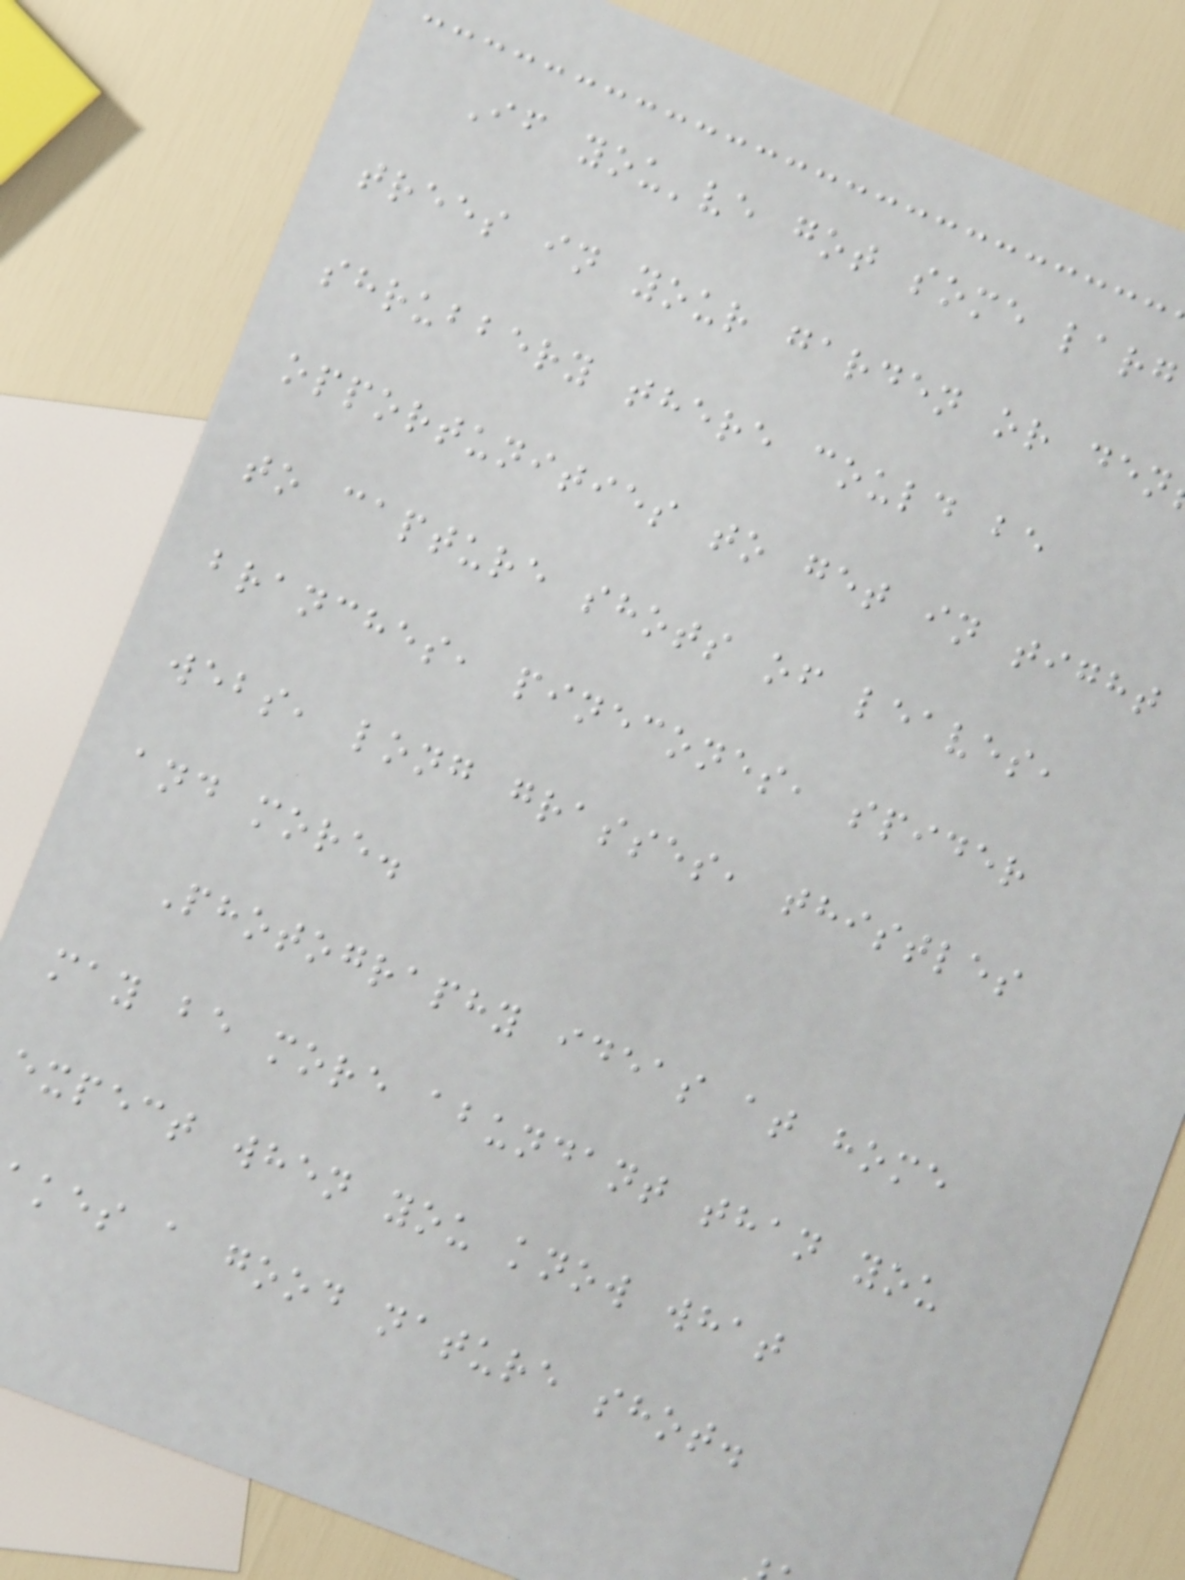If you've got some larg
trees in your garden or den
shrubbery there could be
opportunities to get in tight
to capture shots of leaves,
branches, pinecones, spider
webs, long grasses, thistles
and more.
Photography ideas at home
may be more abundant than you
expect when you know what
kes a good nature shot.
